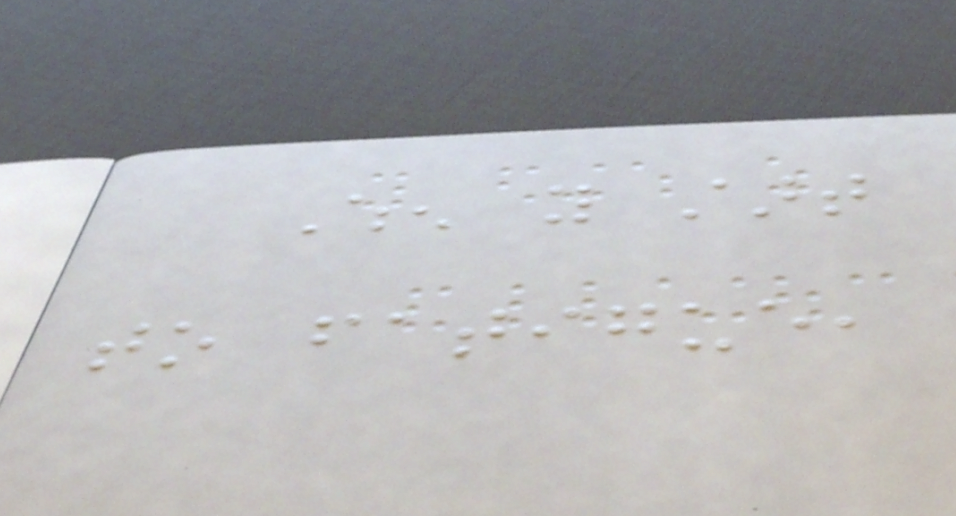When you start
to fatigue,
